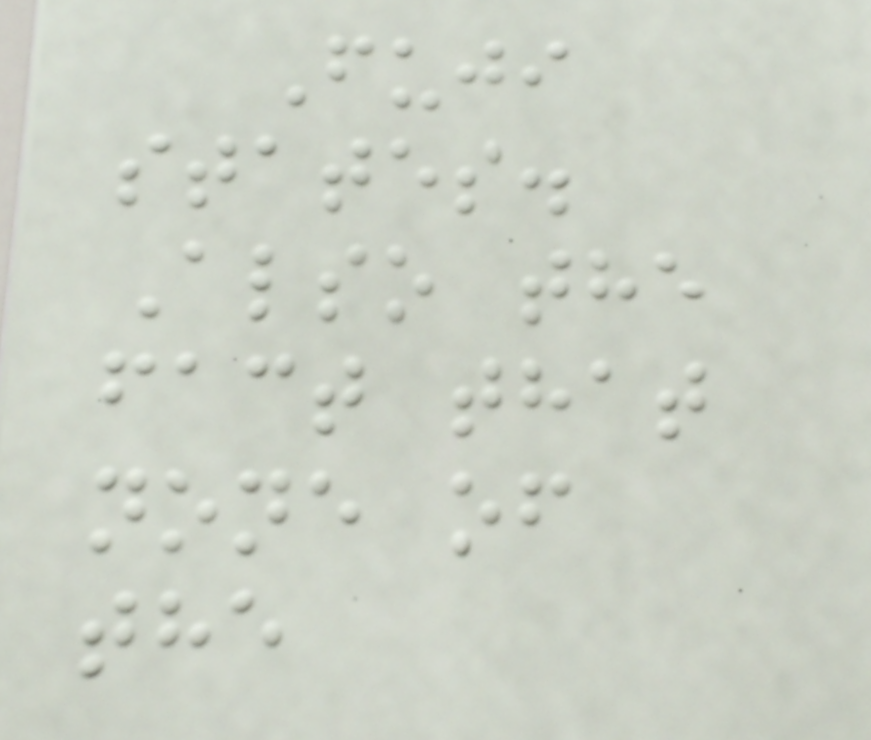Fuji
states.
Also the
fact that
none of
the
